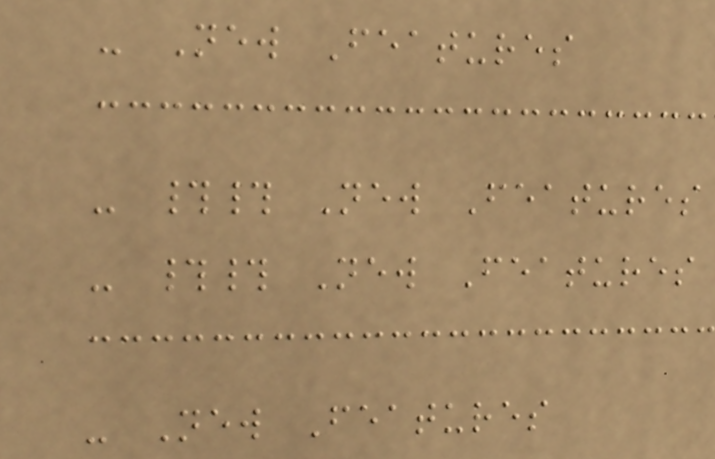- New Features
- ## New Features
- ## New Features
- New Features
